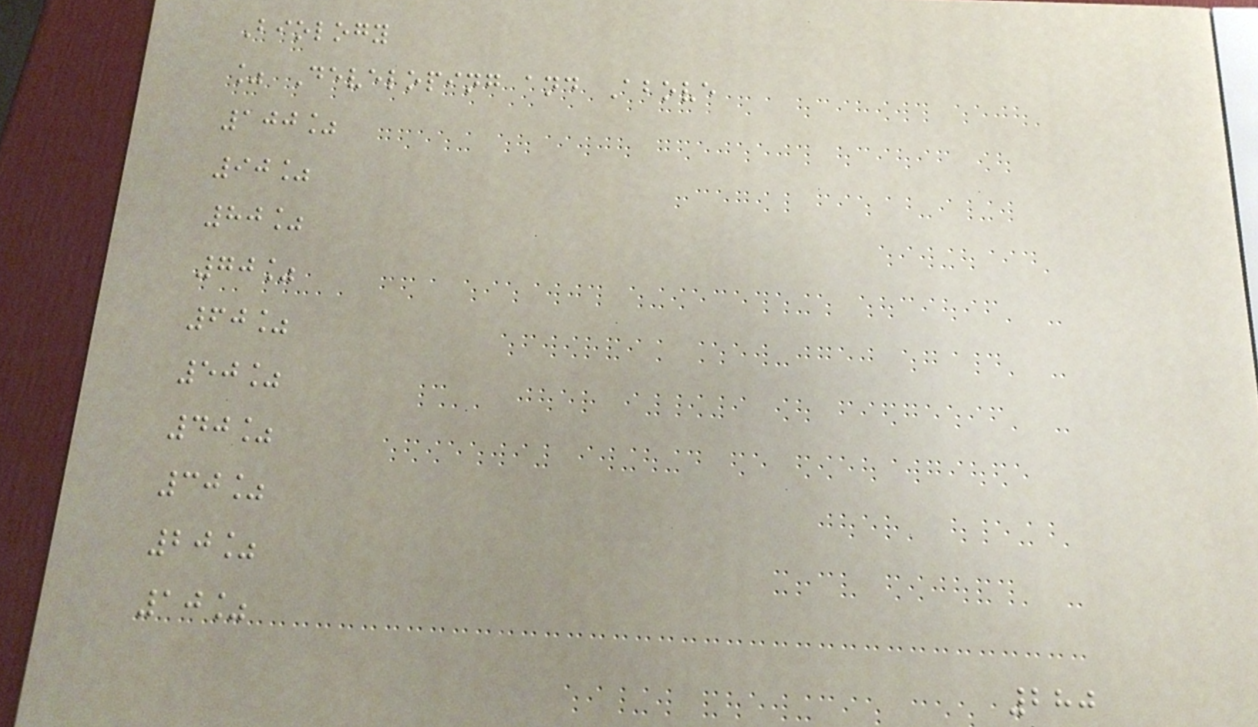Biology
% Developing and Above
100%
90%
80%
70%
60%
50%
40%
30%
20%
10%
280
